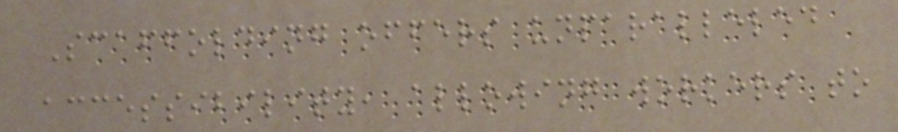Scaffolding offers unparalleled
accessibility, allowing workers to
